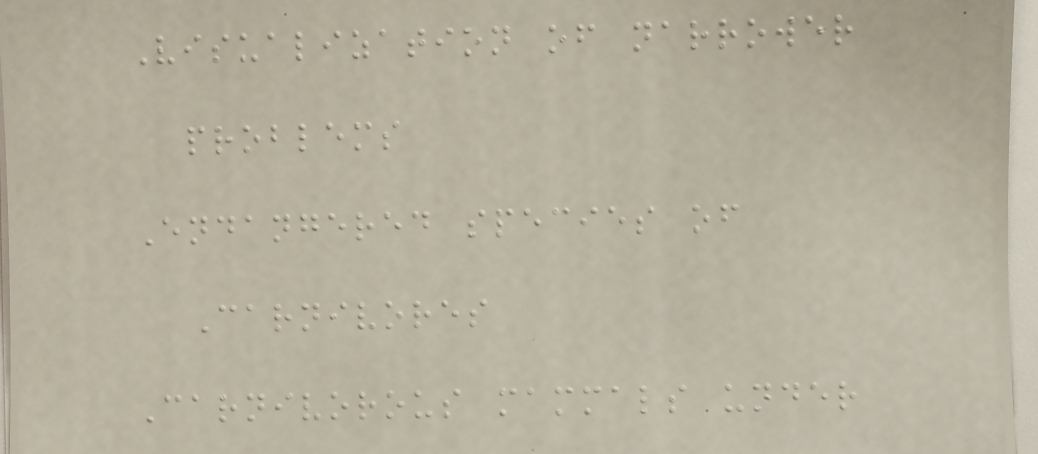Visualization of narrower
problems
Endangered species of
Carnivores
Carnivorous mammals under
